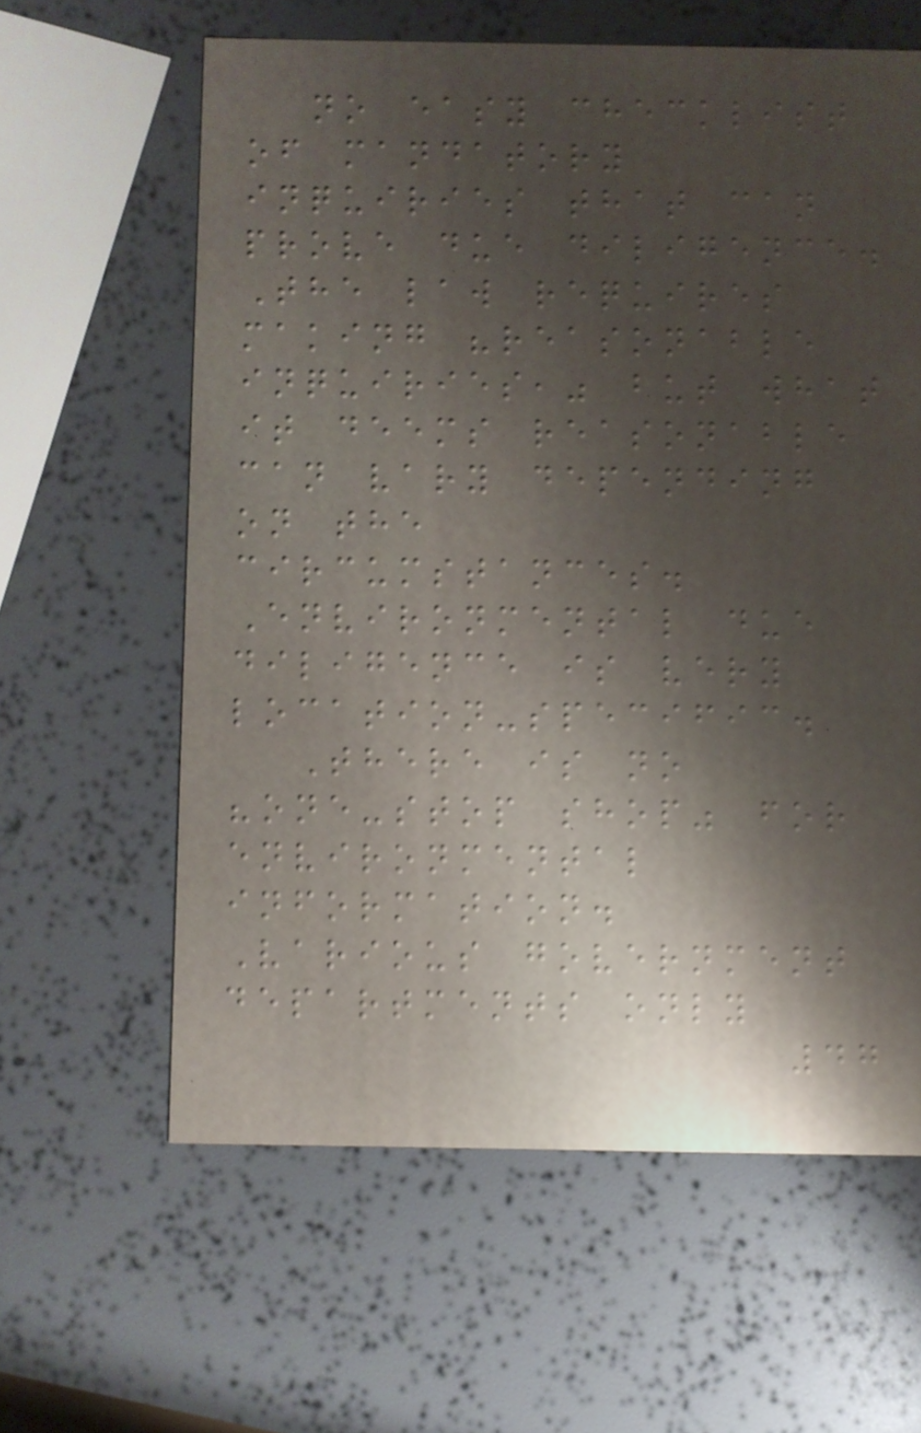no easy checklist
of mandatory
inquiries that can
prove due diligence.
The law requires
making "reasonable
inquiries," but what
it deems reasonable
can vary depending
on the
circumstances.
Environmental due
diligence is very
location-specific.
There is no
"one-stop shop" for
environmental
information.
Various government
departments only
47
